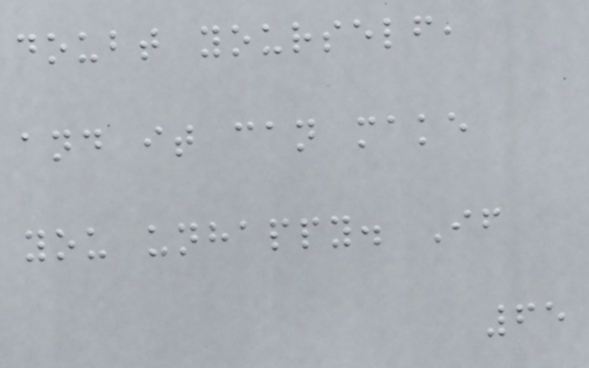doubt yourself,
and it can make
you unhappy. If
65
